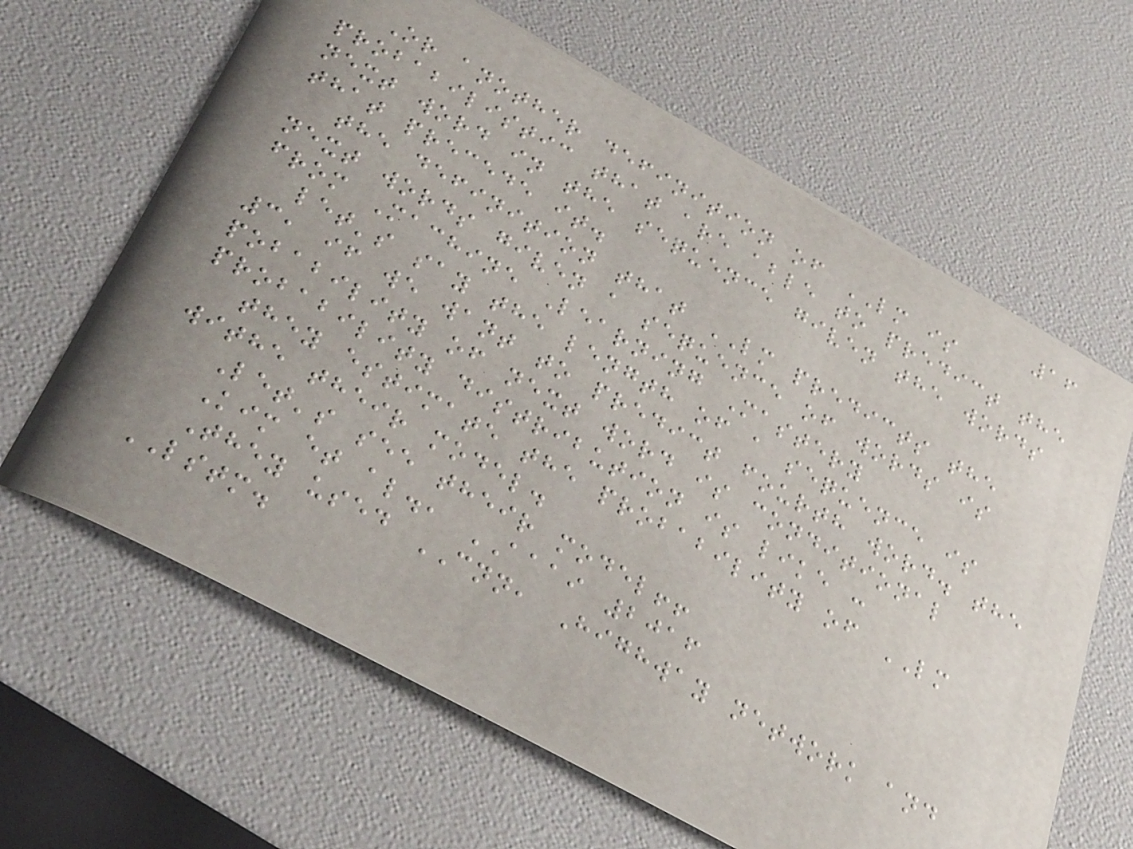16
Or another definition of LM is
probabilistic that are able to predict the
next word in the sequence given the words
that precede it.
the definition that LM predicts the
next words given a sequence of words is
from Machine Learning Mastery
let's say the length of a sequence is
3, if we want to predict fourth word. the
pobability of next word is conditional
probability distribution is like :
they estimate the probability of LM
withe their model.
Let's see their model!!
Kim et al., AAAI 2016
They used CNN, Highway network and
LSTM.
